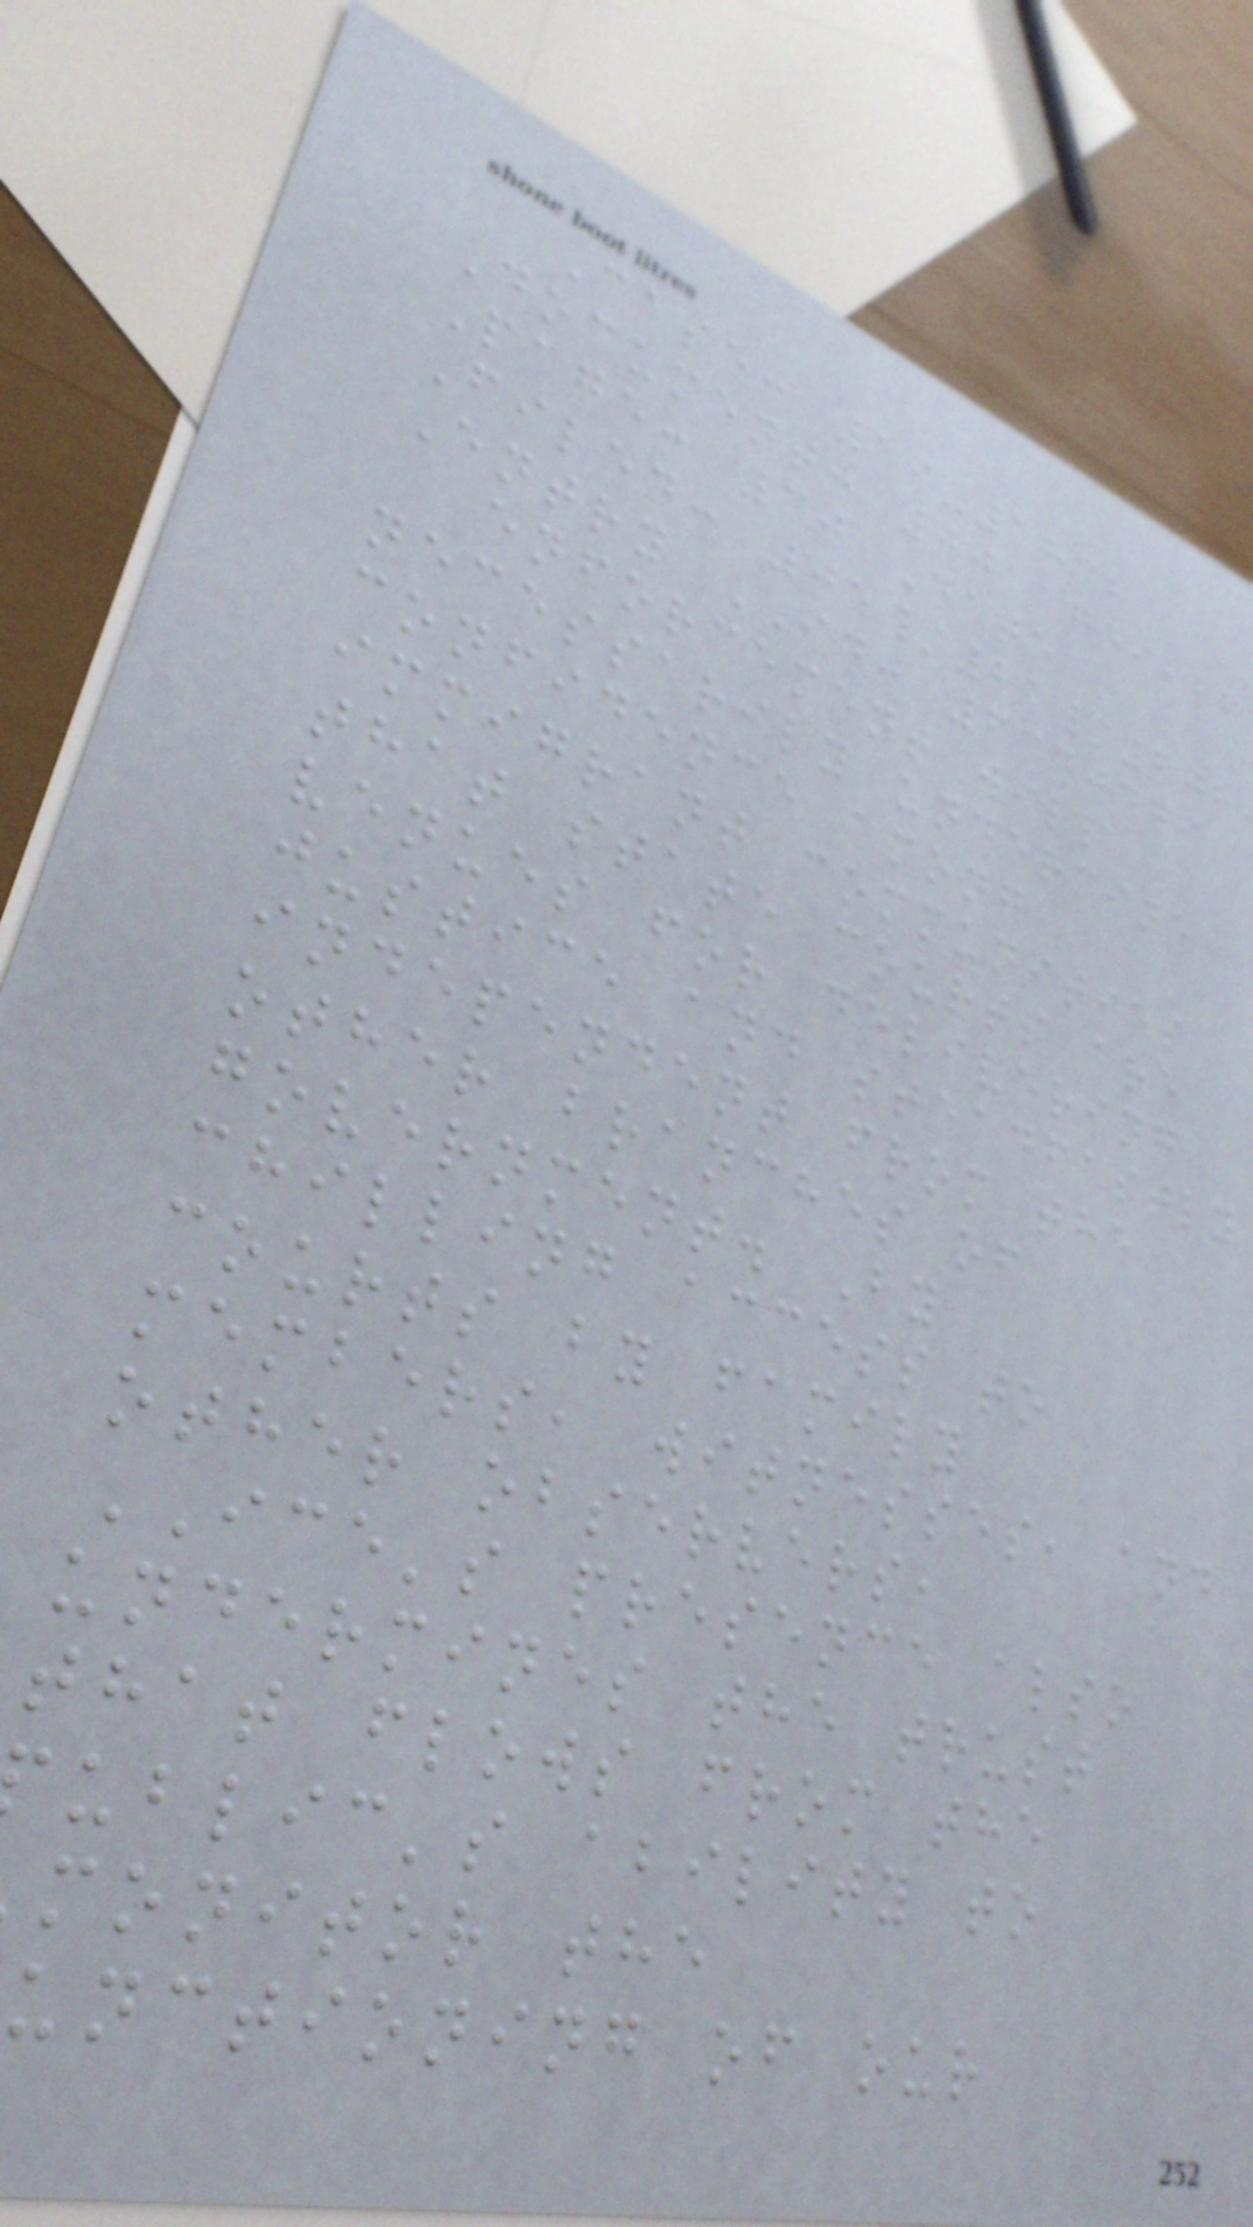Case: 19-1838
Document: 0011759226
Page: 30 Date
Filed: 05/21/202
Entry ID: 6340479
enforcement will
necessarily undermine
confidence among
immigrant communities
that state courts are
venues for delivering
justice and steadfastly
independent from the
other branches of
government. By
chilling access to
courts by family
members, witnesses, and
other observers,
ICE's presence also
undermines the trust
that flows from the
ublic's ability to
monitor the
unctioning of our
